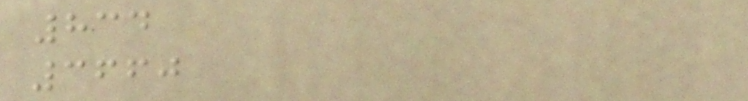834
3660
